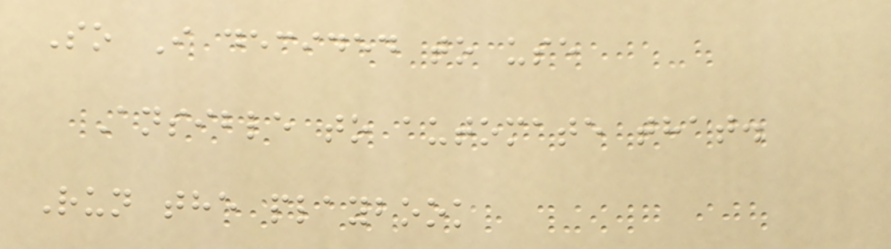So I decided to use
Ansible to automate that.
Run the playbook
